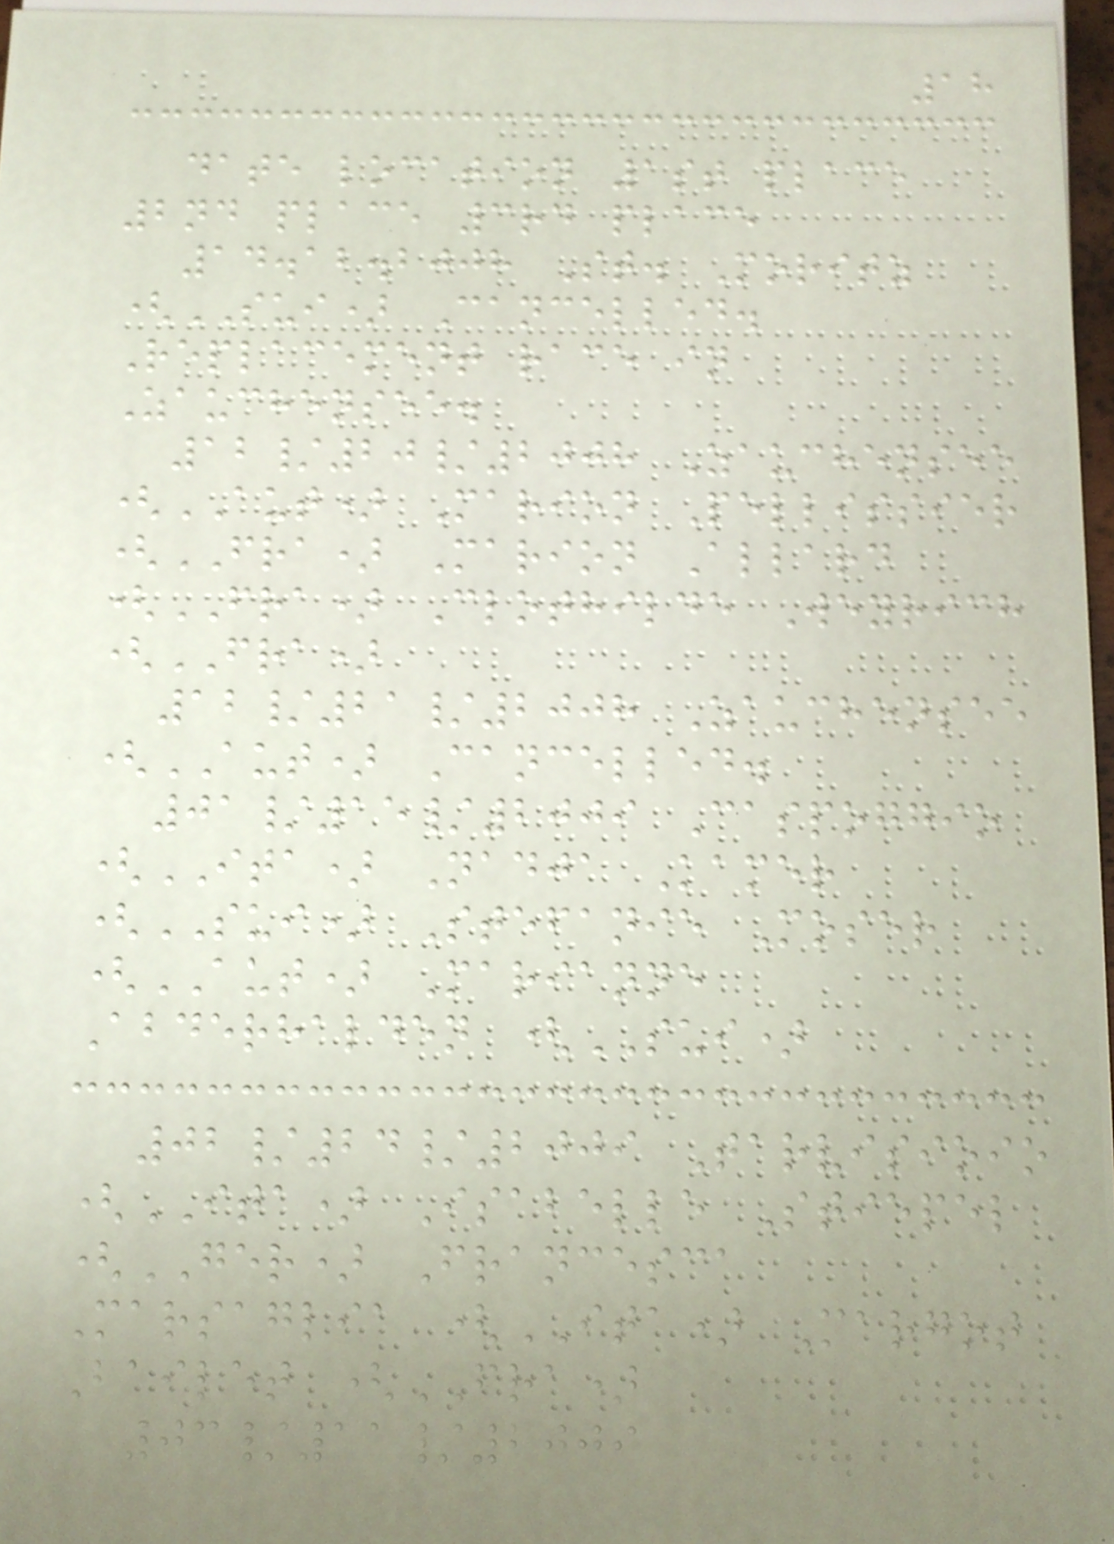18
date location 1st place
2nd place 3rd place
14.12.2008 St. Moritz
(SUI) Cancelled.
Replacement race in
Zauchensee.
12/20/2008 Zauchensee
(AUT) Marion Pellissier
(FRA) Marion Allard
(FRA) Clothilde Weyrich
(FRA)
12/21/2008 Zauchensee
(AUT) Cancelled.
01/15/2009 Caspoggio
(ITA) Nadja Kamer
(SUI) Stefanie Moser
(AUT) Marianne
Abderhalden (SUI)
02/24/2009 Tarvisioio
(ITA) Isabelle Stiepel
(GER) Francesca
Marsaglia (ITA) Margot
Bailet (FRA)
03/11/2009
